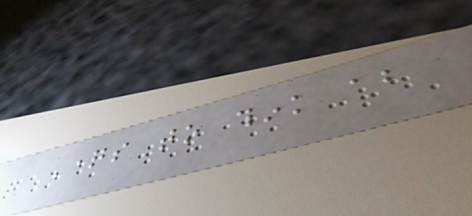Questions to think about
